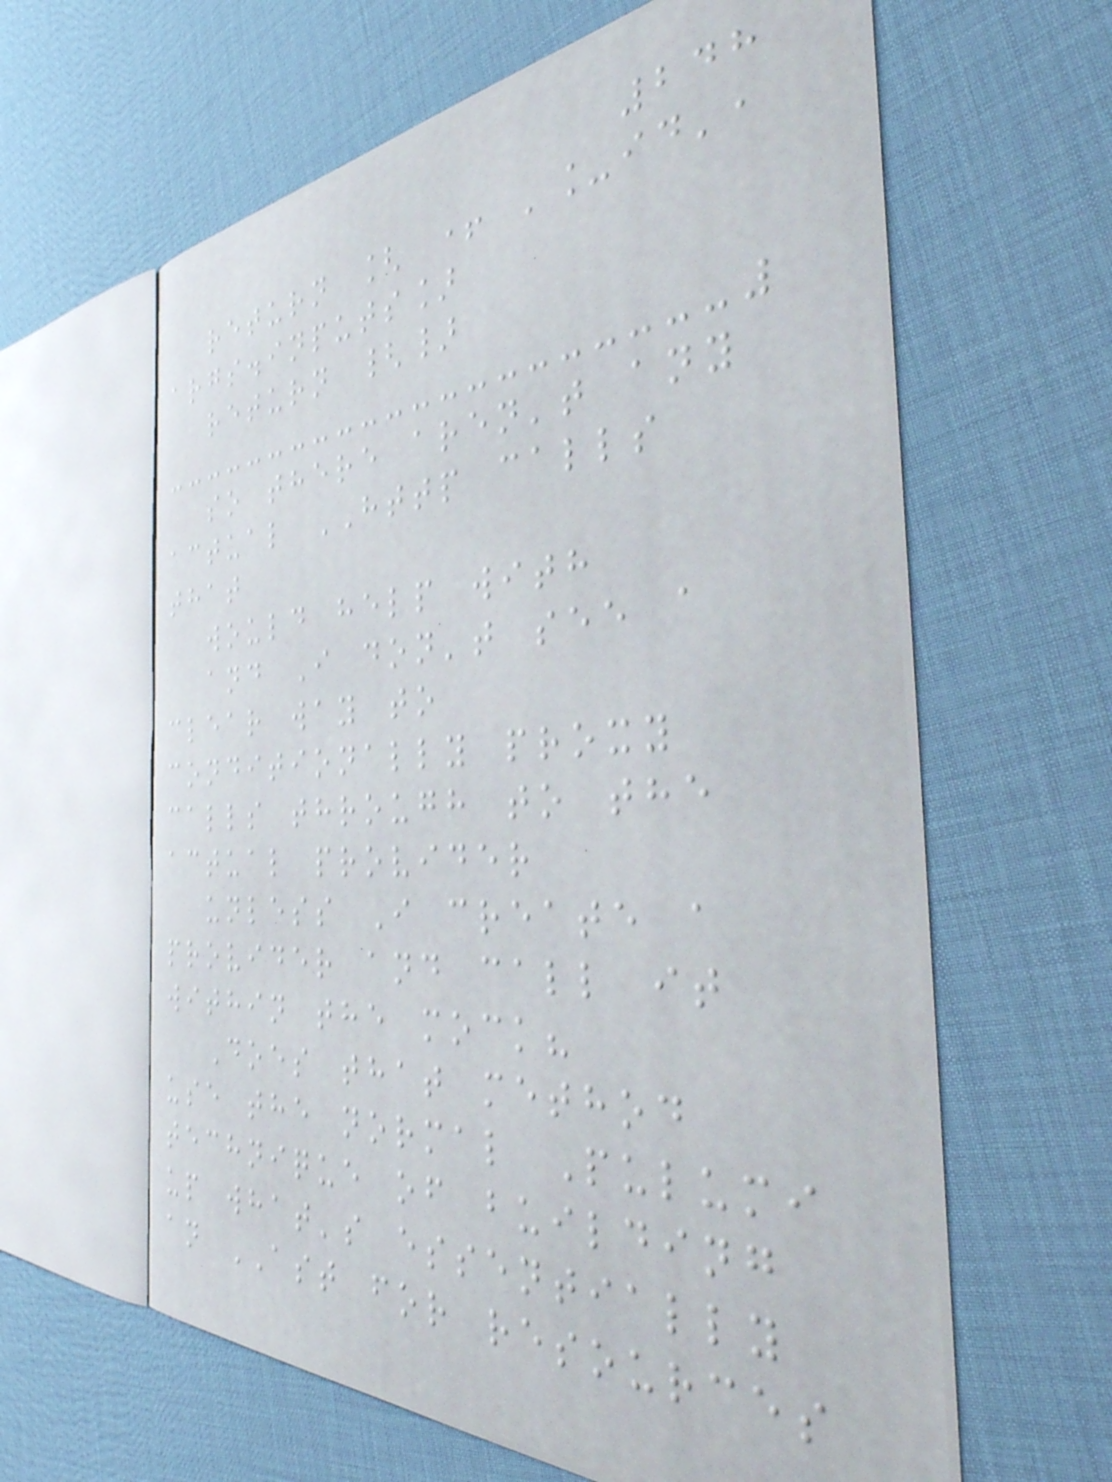248
return [ + '_id',
args.inputs]
return {}
so there aren't any
actual HTTP calls
that
would help with
and I don't see a
clear way to
conditionally proxy
calls through to the
actual provider
unless I create a
provider and call it
within the mock?
Does that method
use the normal Pulumi
technique of building
up what's essentially
an AST for resources
